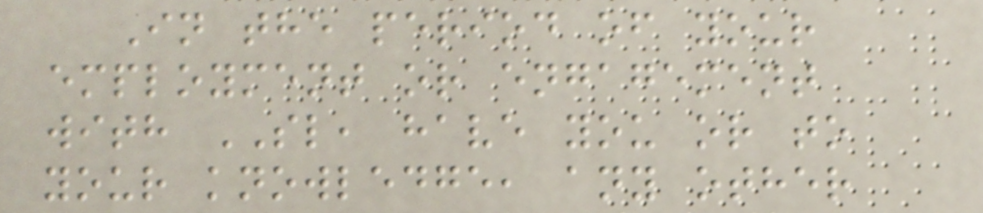In the period of your
employment or engagement
with SL, have you or to
your knowledge, any other
